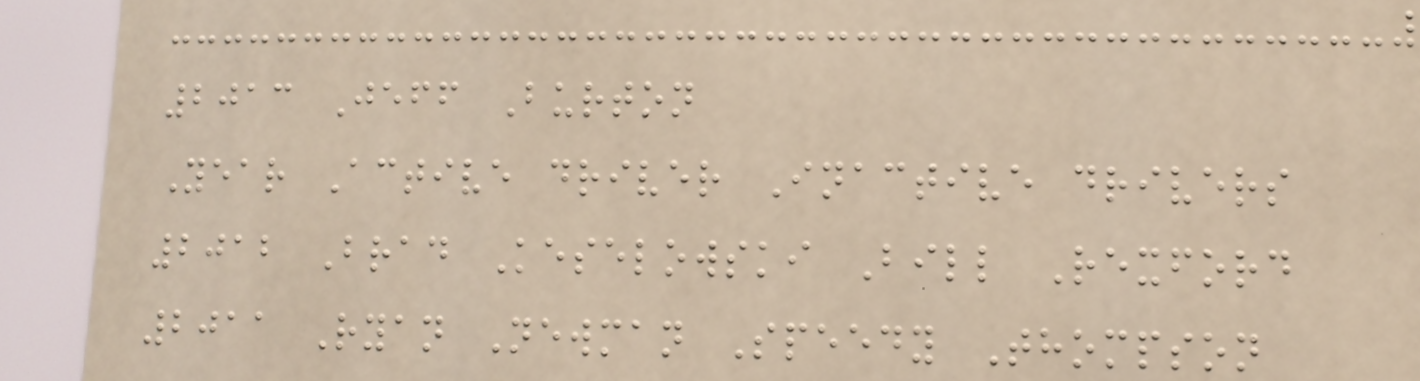2013 Jeff Burton
Year Active driver Inactive drivers
2012 Brad Keselowski Bill Rexford
2011 Ryan Newman Speedy Thompson
